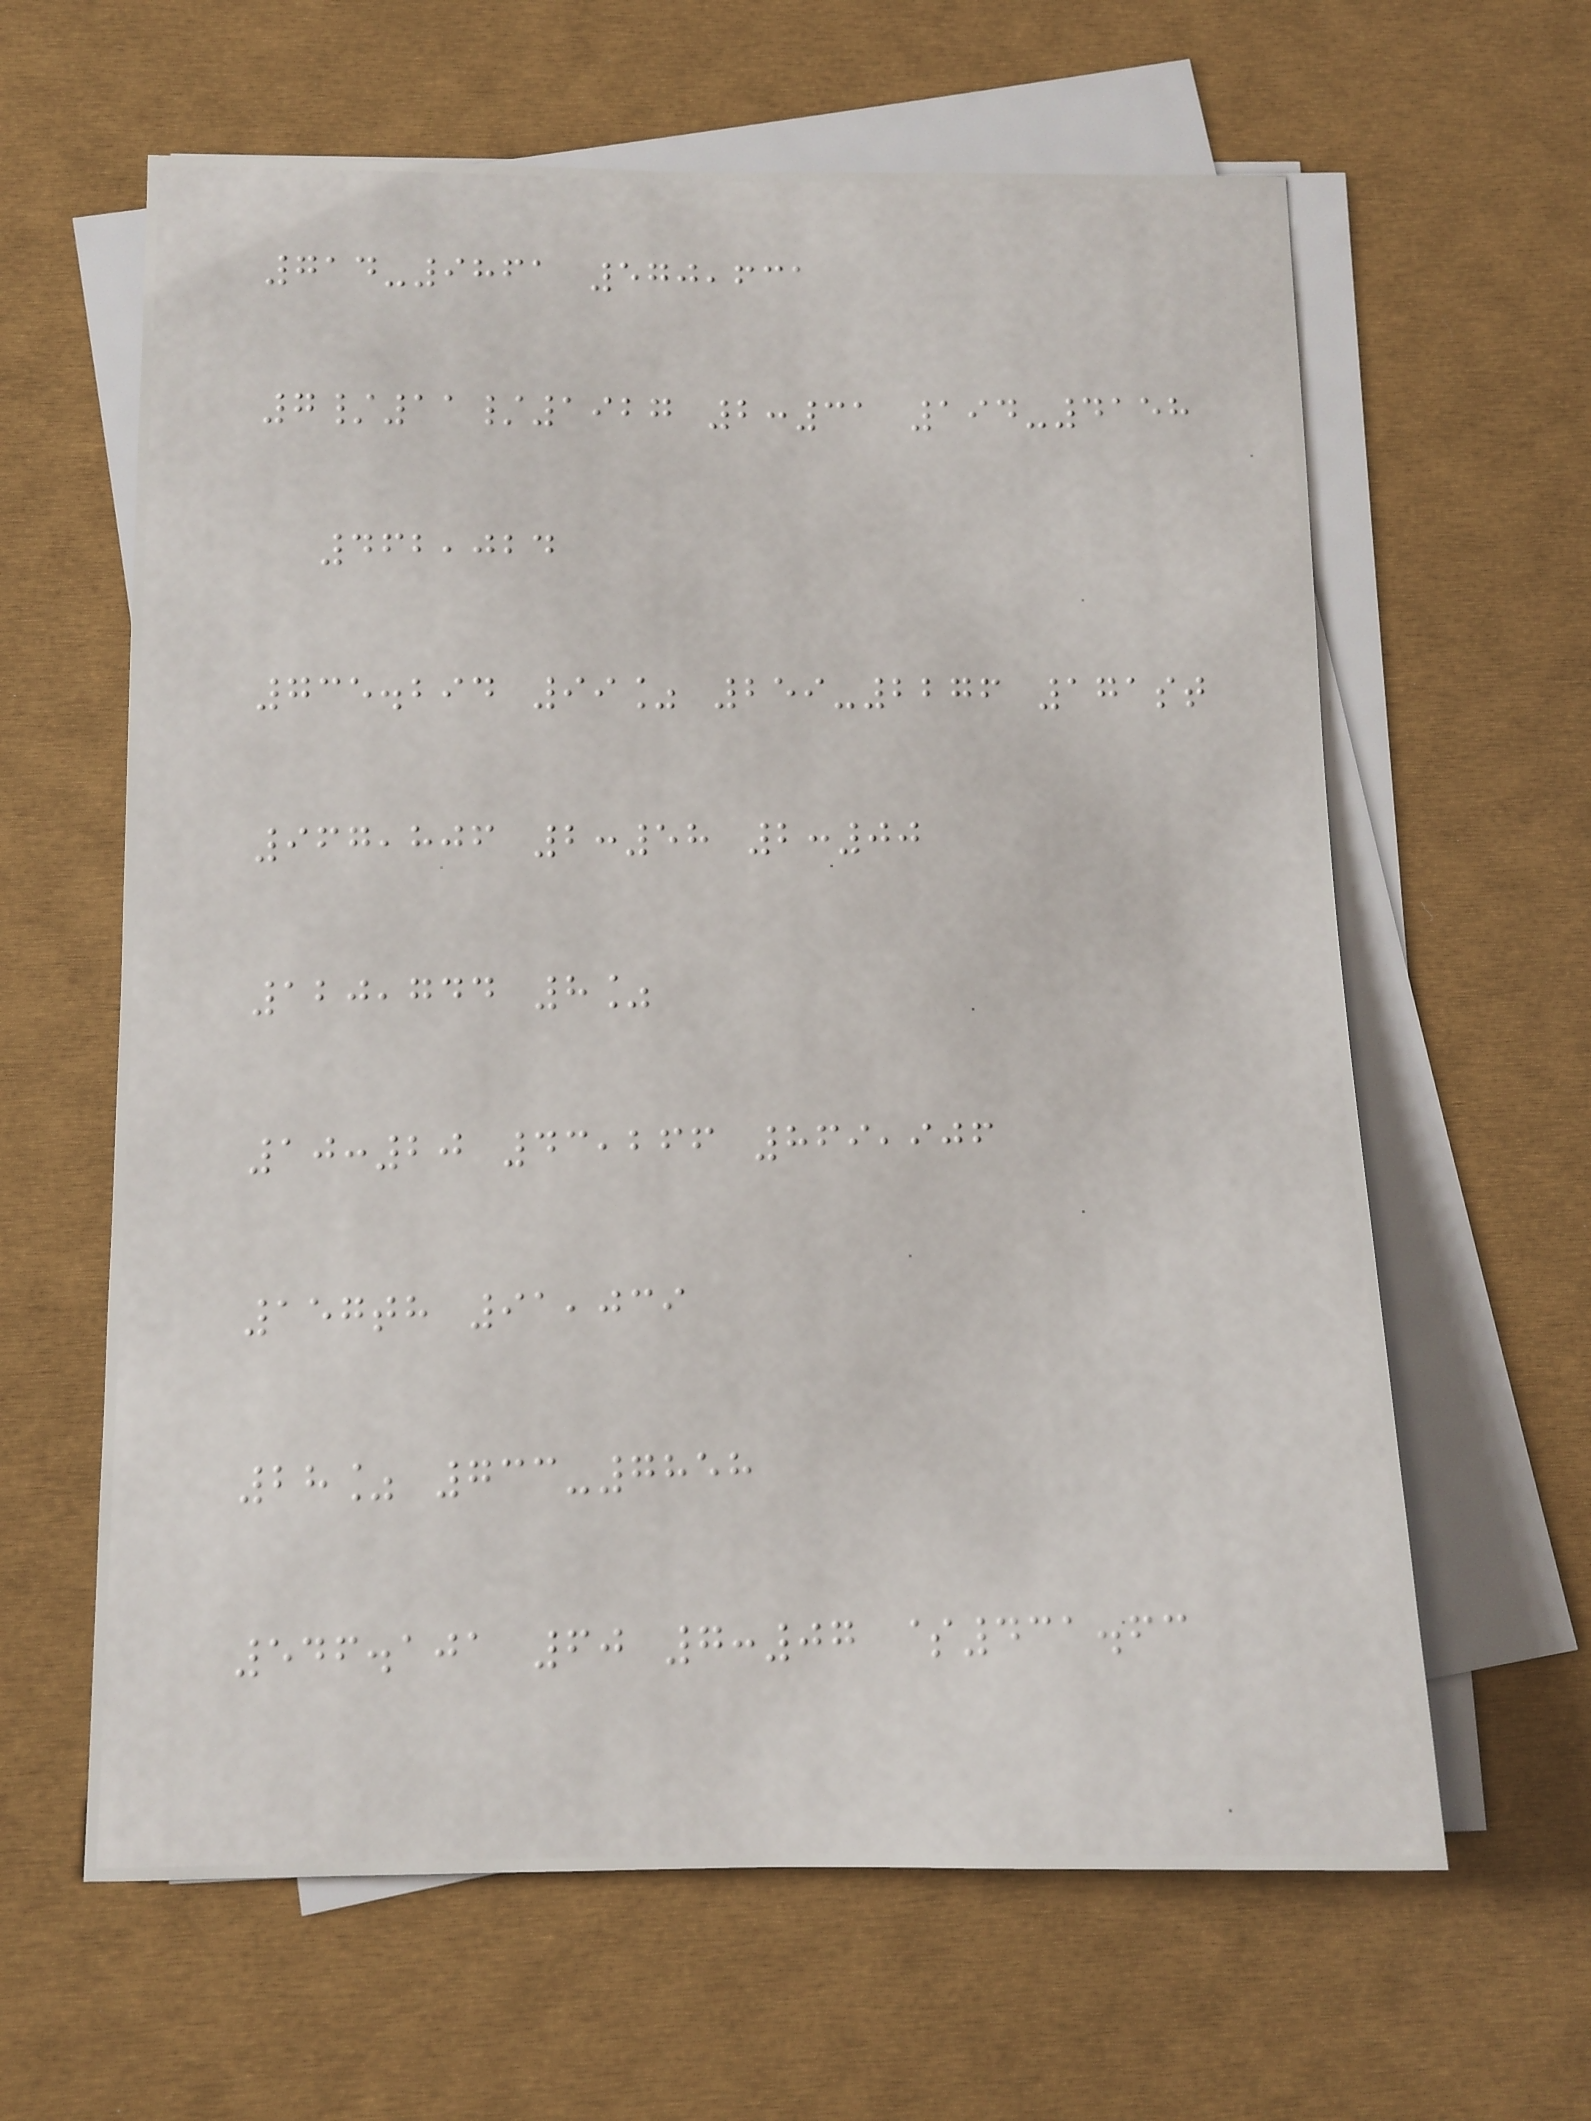714-9861 570,631
7/11/1927 2:31 194-4158
462,024
735.294 99% 259-2276 171st
967,806 2:58 2:00
120,744 8%
10:20 43,266 869,906
157th 91,039
28% 733-7858
546.101 60 7:07 $431.63
